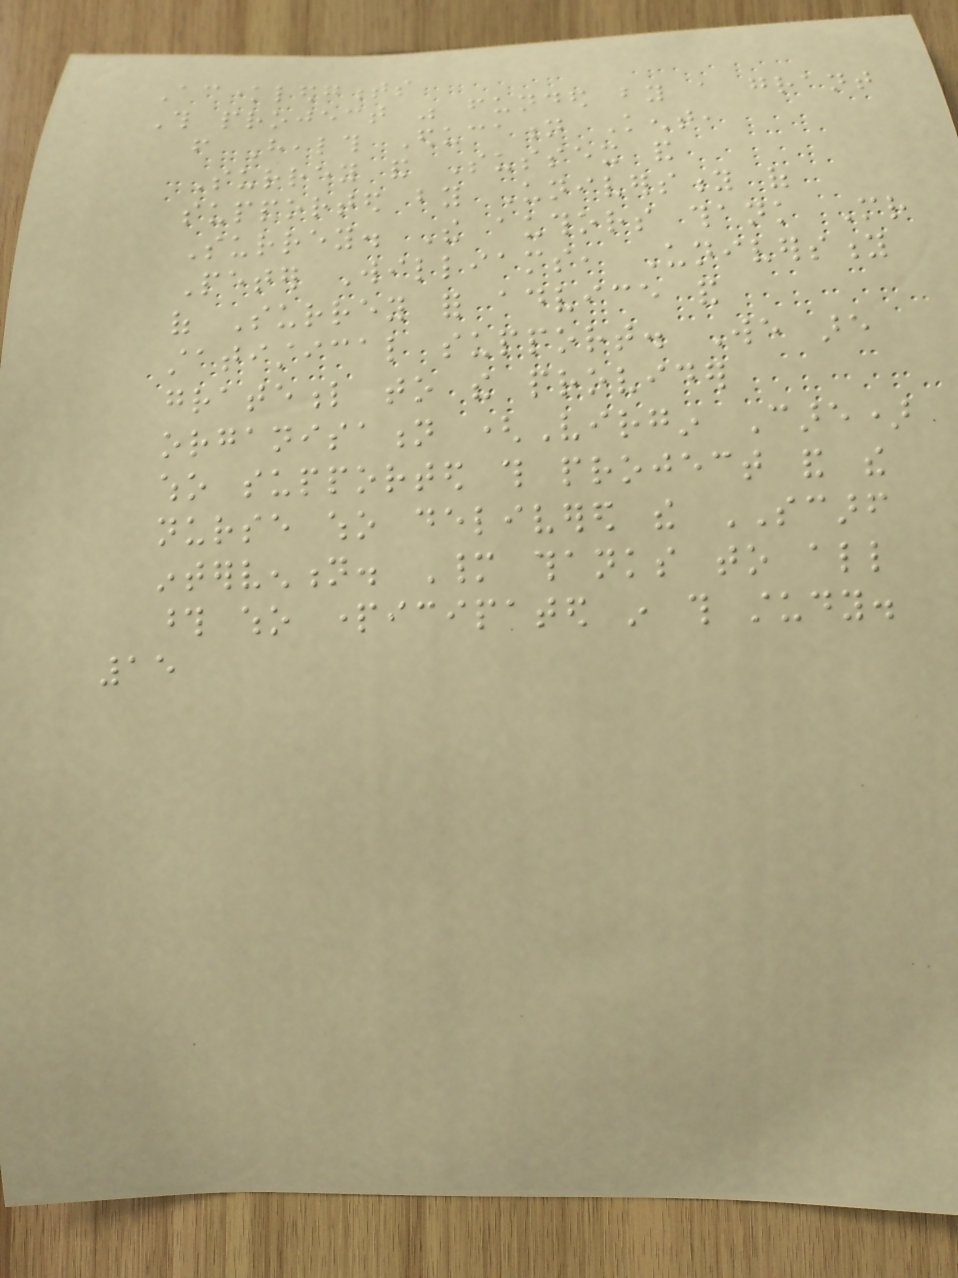Acknowledgments
This project was funded by a grant
from Health Education Kent,
Surrey and Sussex and
supported by University of
Surrey. The authors thank Mr
Peter Williams, University
of Surrey for advice and
statistical support. We are
grateful to the provider
organisation (Virgin Care)
who supported this project and the
nurse who delivered the SCARF
intervention. Many thanks to all
those who participated in this study.
15
